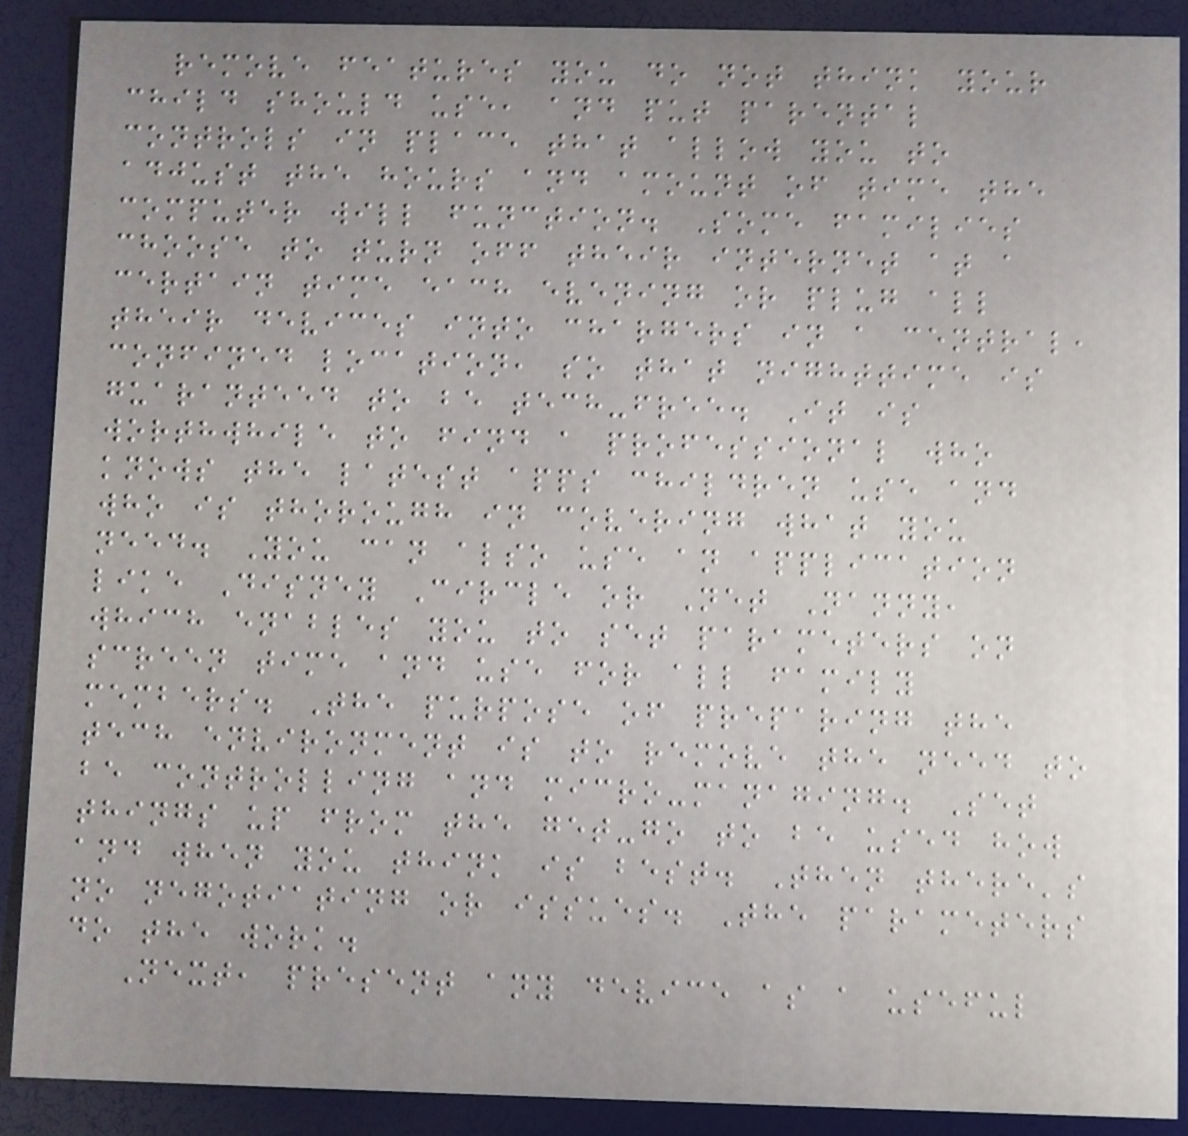remove features you do not think your
child should use, and put parental
controls in place that allow you to
adjust the hours and amount of time the
computer will function. Some families
choose to turn off their internet at a
certain time each evening or plug all
their devices into chargers in a central,
confined location, so that nighttime is
guaranteed to be tech-free. It is
worthwhile to find a professional who
knows the latest apps children use and
who is thorough in covering what you
need. You can also use an application
like Disney Circle or Net Nanny,
which enables you to set parameters on
screen time and use for all family
members. The purpose of preparing the
tech environment is to remove the need to
be controlling and micro-managing. Set
things up from the get-go to be used how
and when you think is best. Then there's
no negotiating or issues. The parameters
do the work.
Next, present any device as a useful
